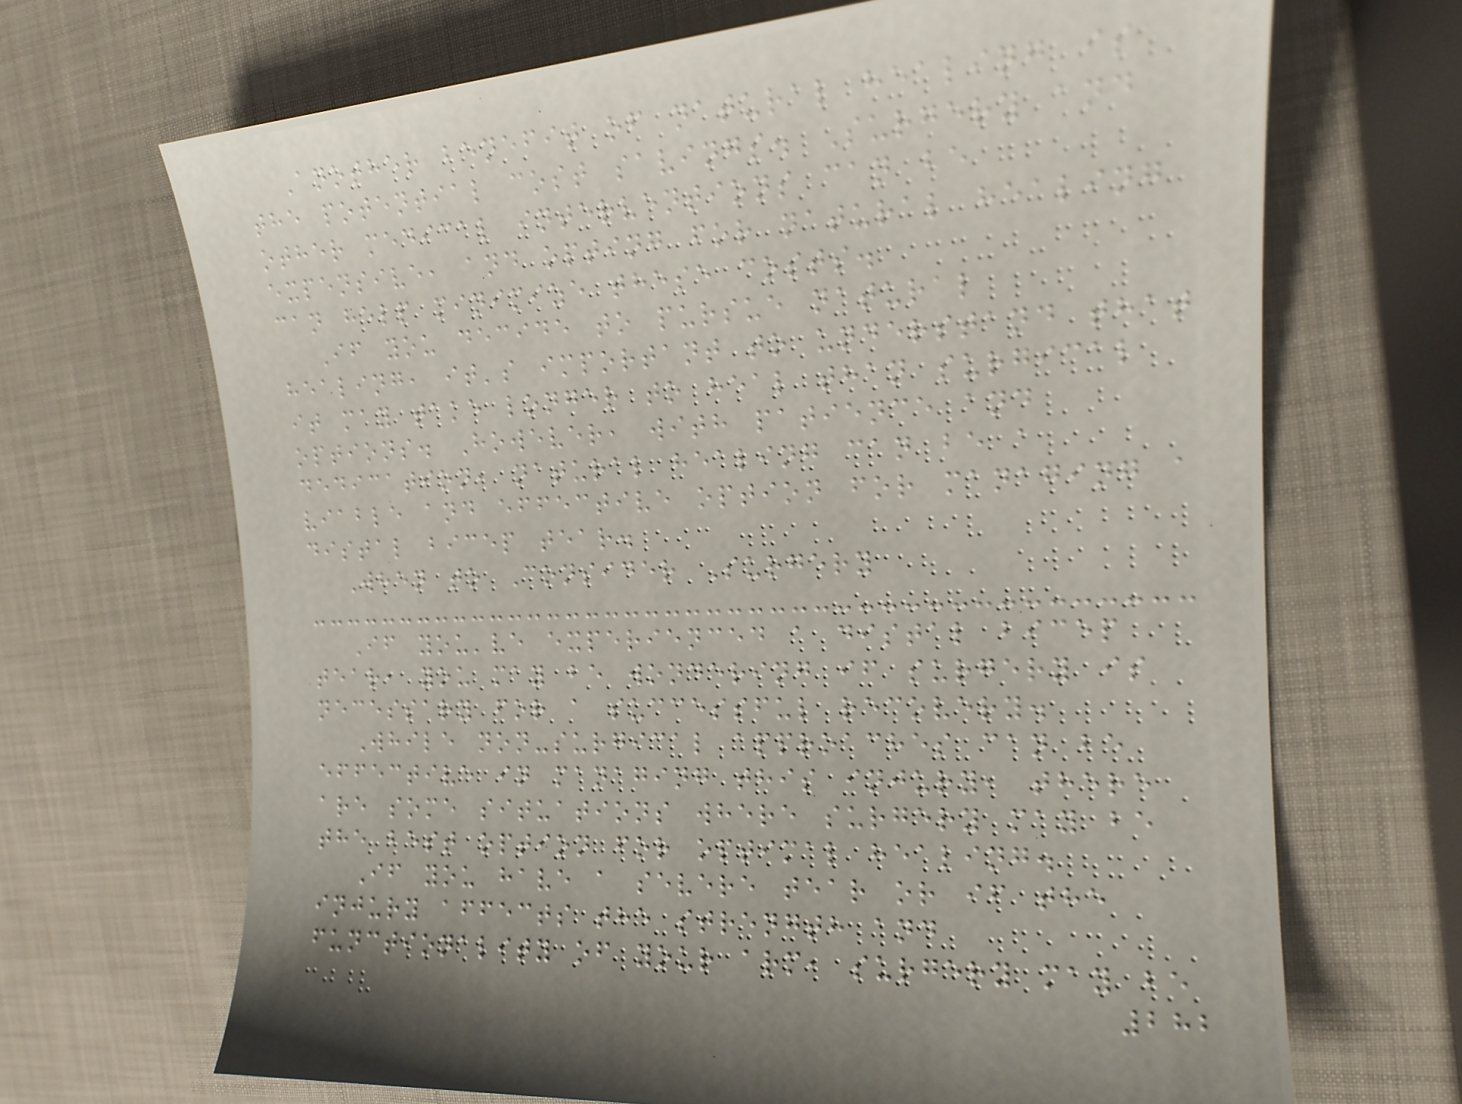Another benefit of natural healing is
the potential cost savings. Surgery and
other medical interventions can be
expensive, and opting for natural healing
can help minimize these costs.
If you decide to pursue natural
healing, it's important to understand that
it may take longer to heal than surgical
options. However, with patience and
dedication, natural healing can be a
viable and effective option for managing a
distal bicep tear.
When to Consider Surgery
If you've experienced a distal bicep
tear, you may be wondering if surgery is
necessary for a successful recovery.
While non-surgical approaches can be
effective in managing this injury, there
are some situations where surgery may be
the best option for optimal healing.
If you have a severe tear or if the
injury affects the strength and
functionality of your arm, surgery may be
282
